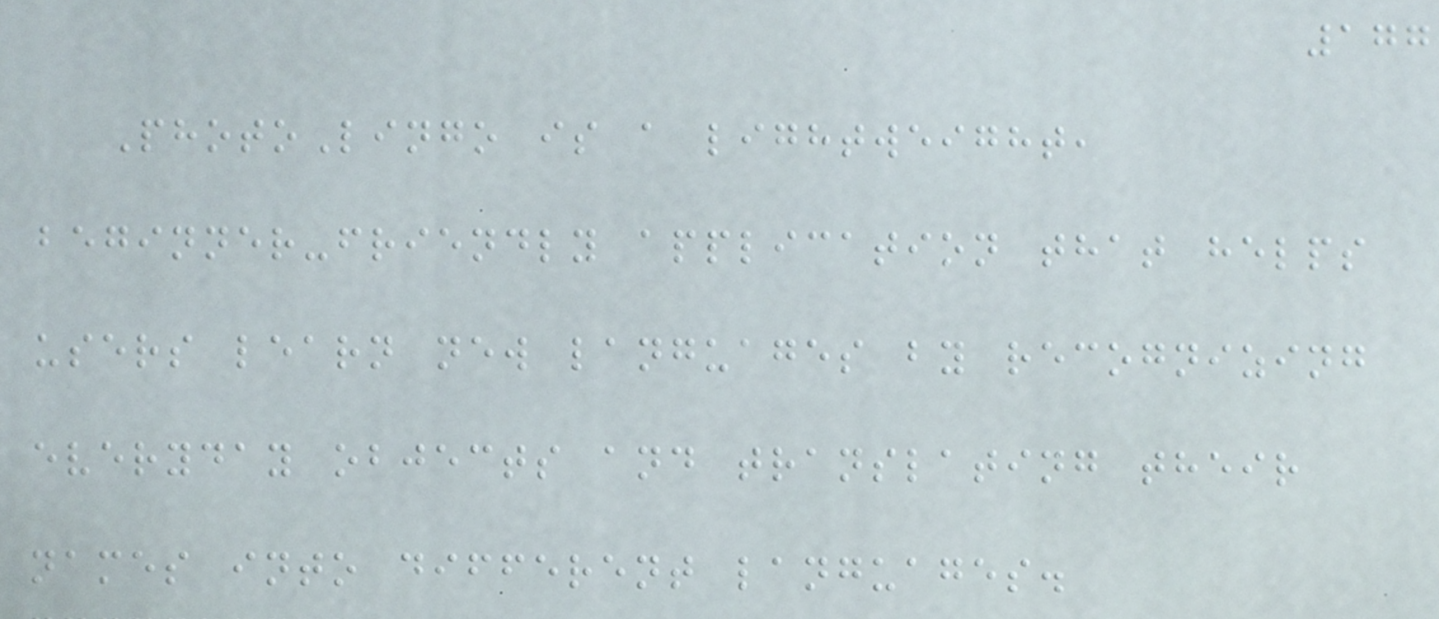177
PhotoLingo is a lightweight,
beginner-friendly application that helps
users learn new languages by recognizing
everyday objects and translating their
names into different languages.
